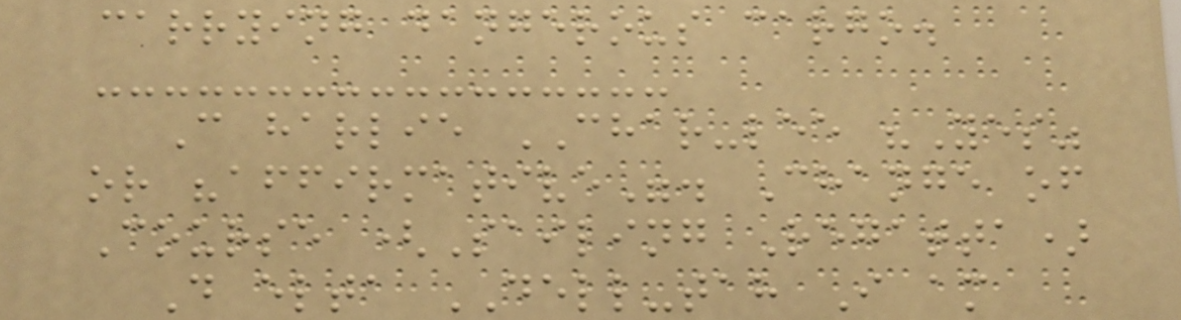carrying dangerous cargo.
C harlie CHAR-lee "Yes"
or "affirmative". Change of
Course (Sailing Regatta)
D elta DELL-tah I am
